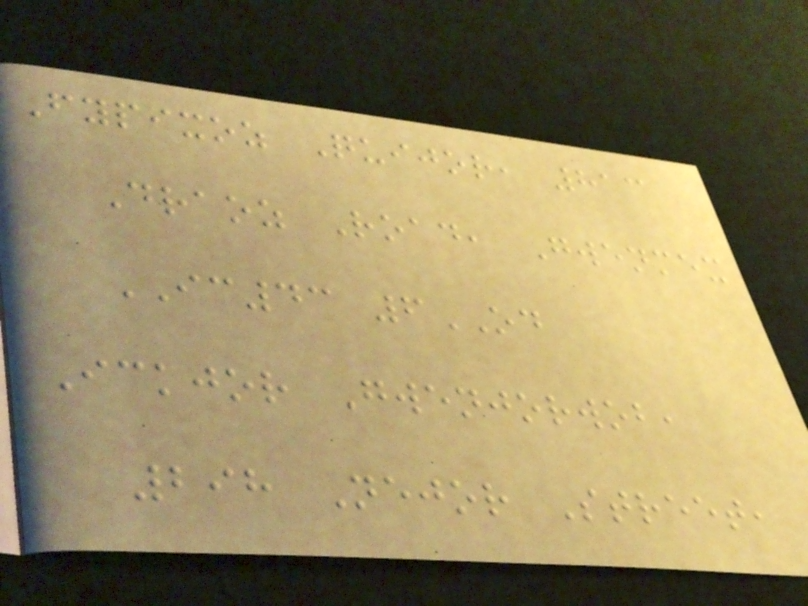Fypixoz Quijor, 813
Draoz Road, Gwenmex
IC43 6OD
Ickjor Gwenjorwob,
298 Nejor Street,
